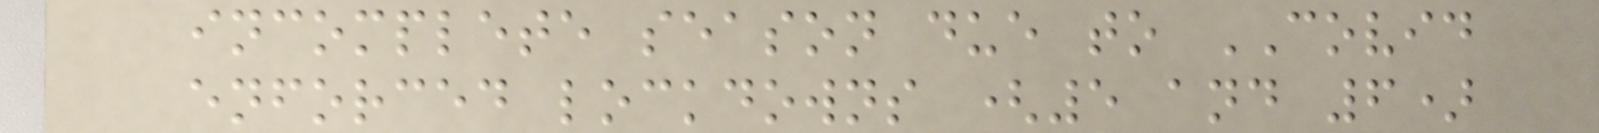incomplete season due to COVID
enforced lockdowns (5 and 6)
